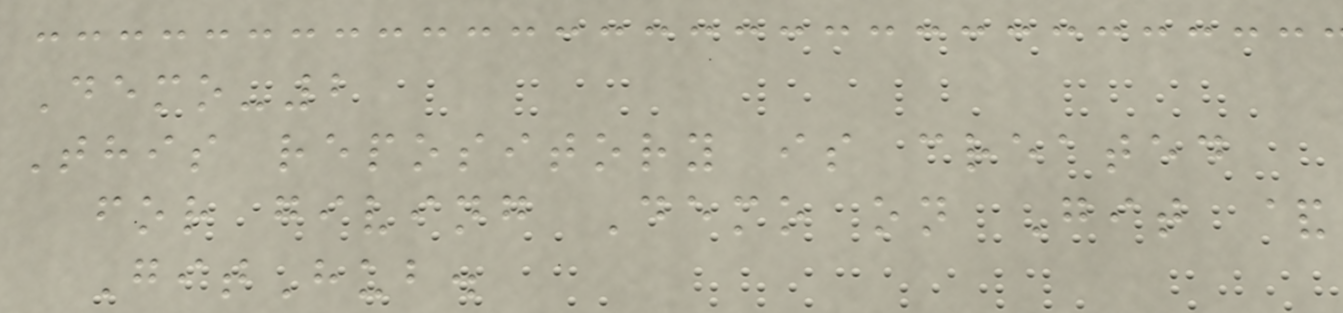Demo-2
This repository is created
for giving Demo on Git &
GitHub.
